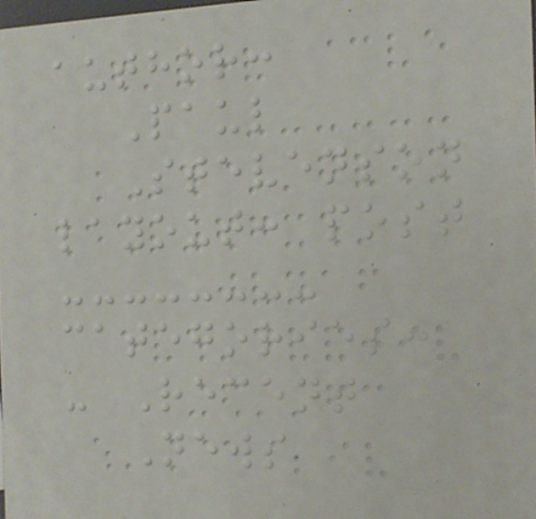author:
Paul
Stevenson
layout: post
categories:
- Recent
News
